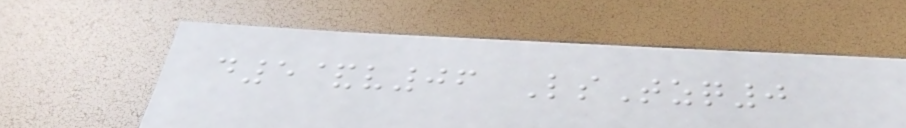d5&v06 LsTzq0
